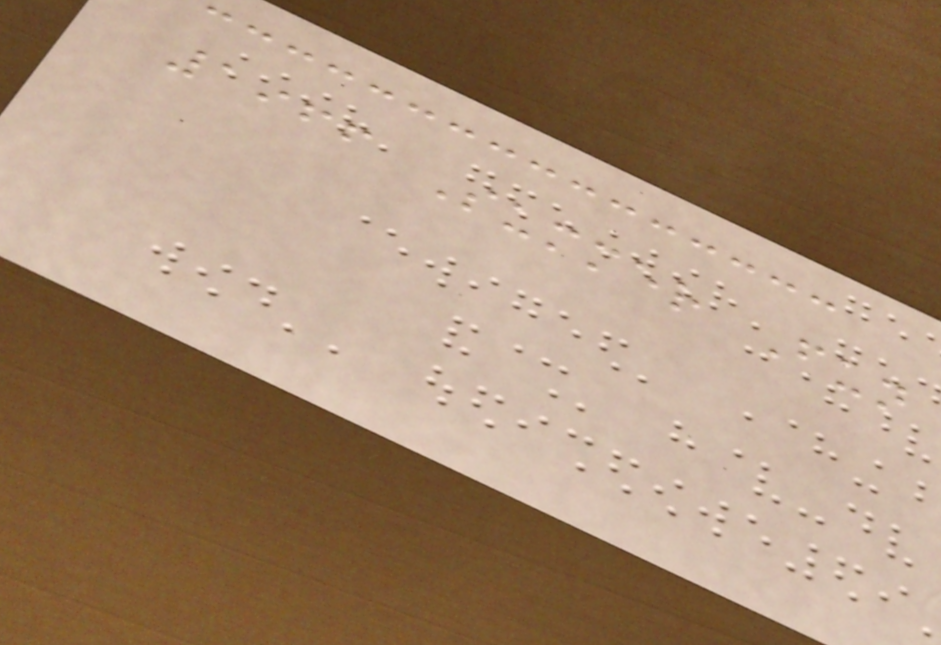1966 Summer Fun
